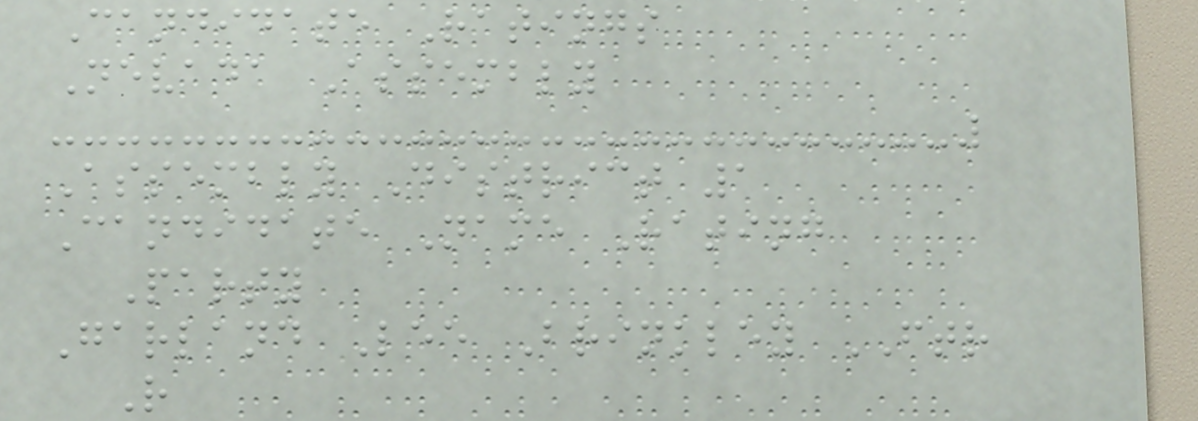Candidate Ratings
Nevada Assembly
Assembly District 1
Candidate Name Rating
Party
Garland Lee Brinkley FTR
R
